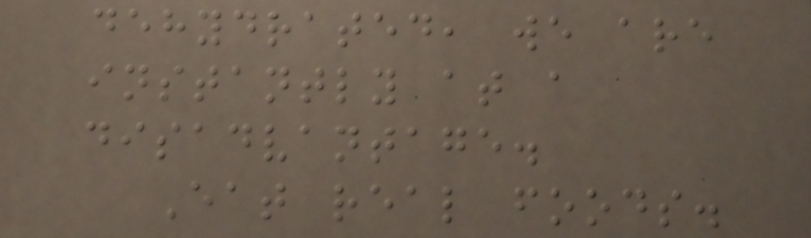dehydrated, we are
instantly at a
disadvantage.
Eat real foods.
